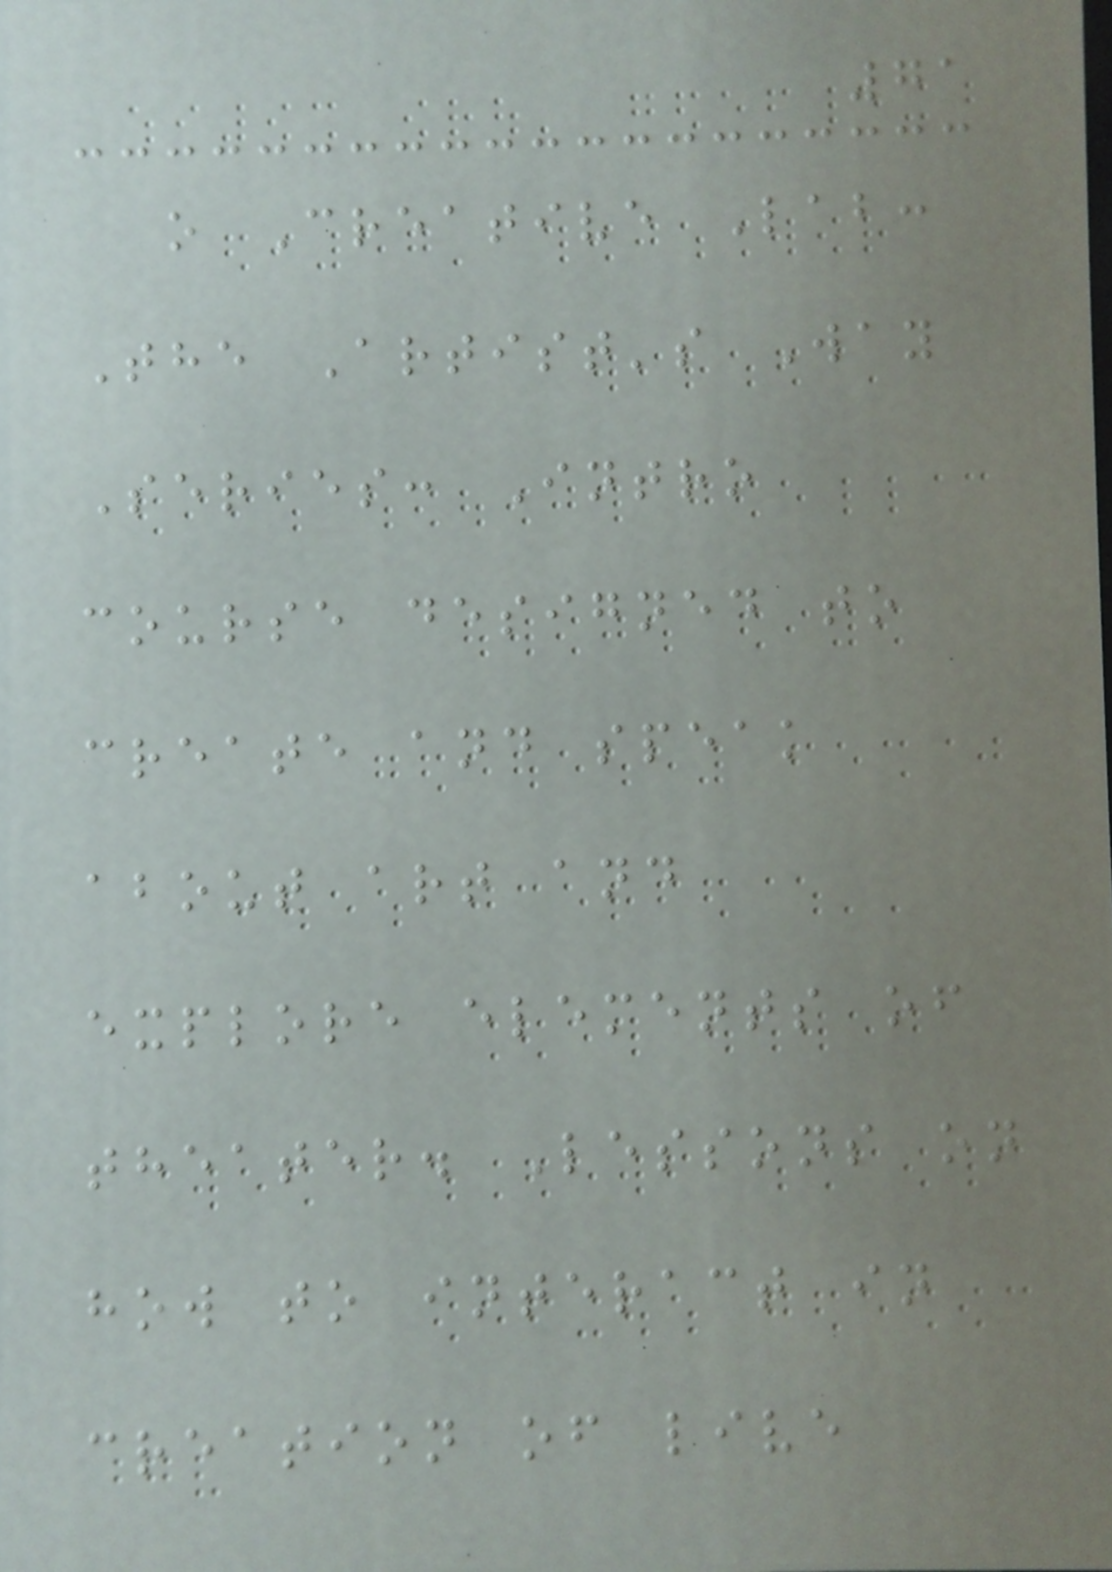71
o Creative Lab:
The Artist's Way
Series: Intro
course designed to
create and speak
about art and
explore elements of
theater. Lessons on
how to interact in
creation of live
